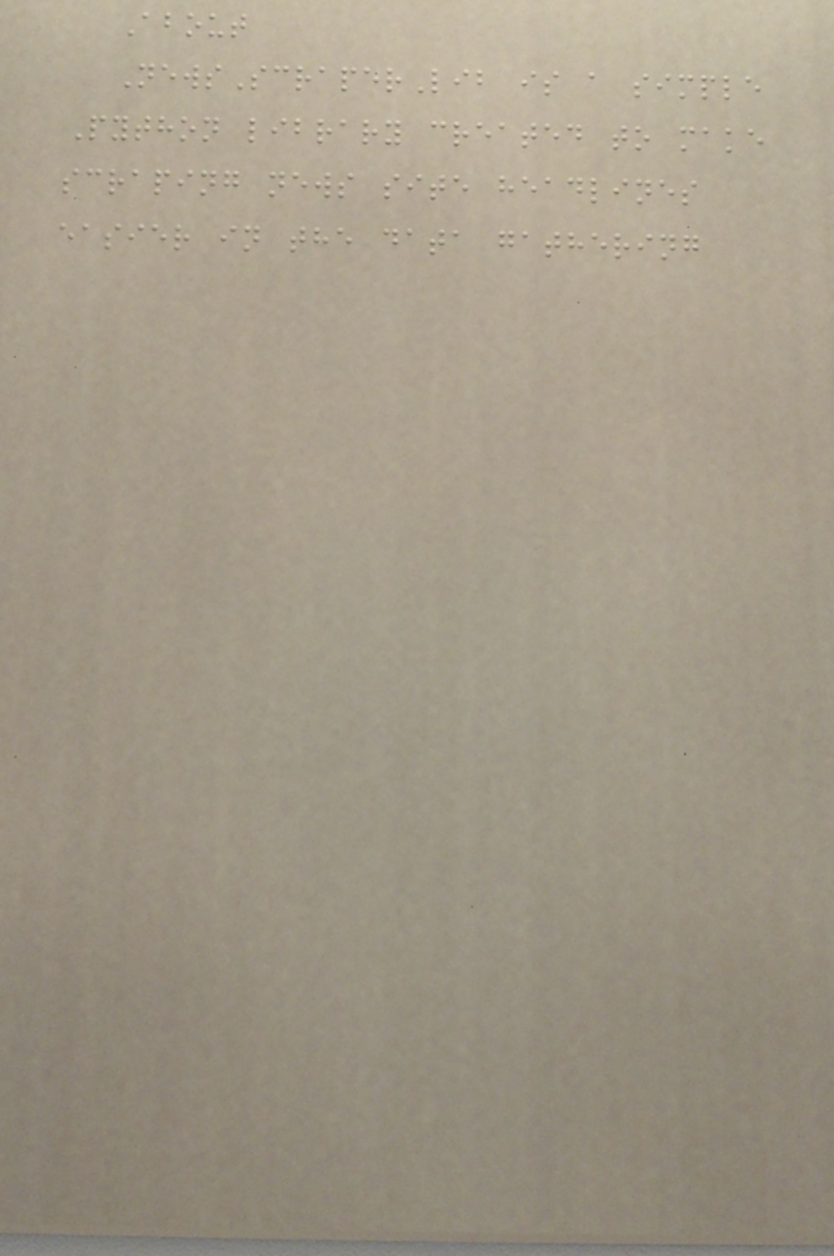About
NewsScraperLib is a simple
Python library created to make
scraping news site headlines
easier in the data gathering
